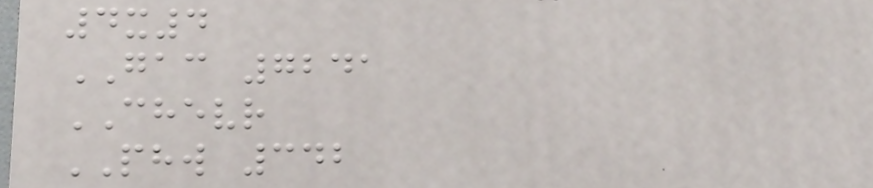4x4
GAC 7241
CHEVR
PHW 342
